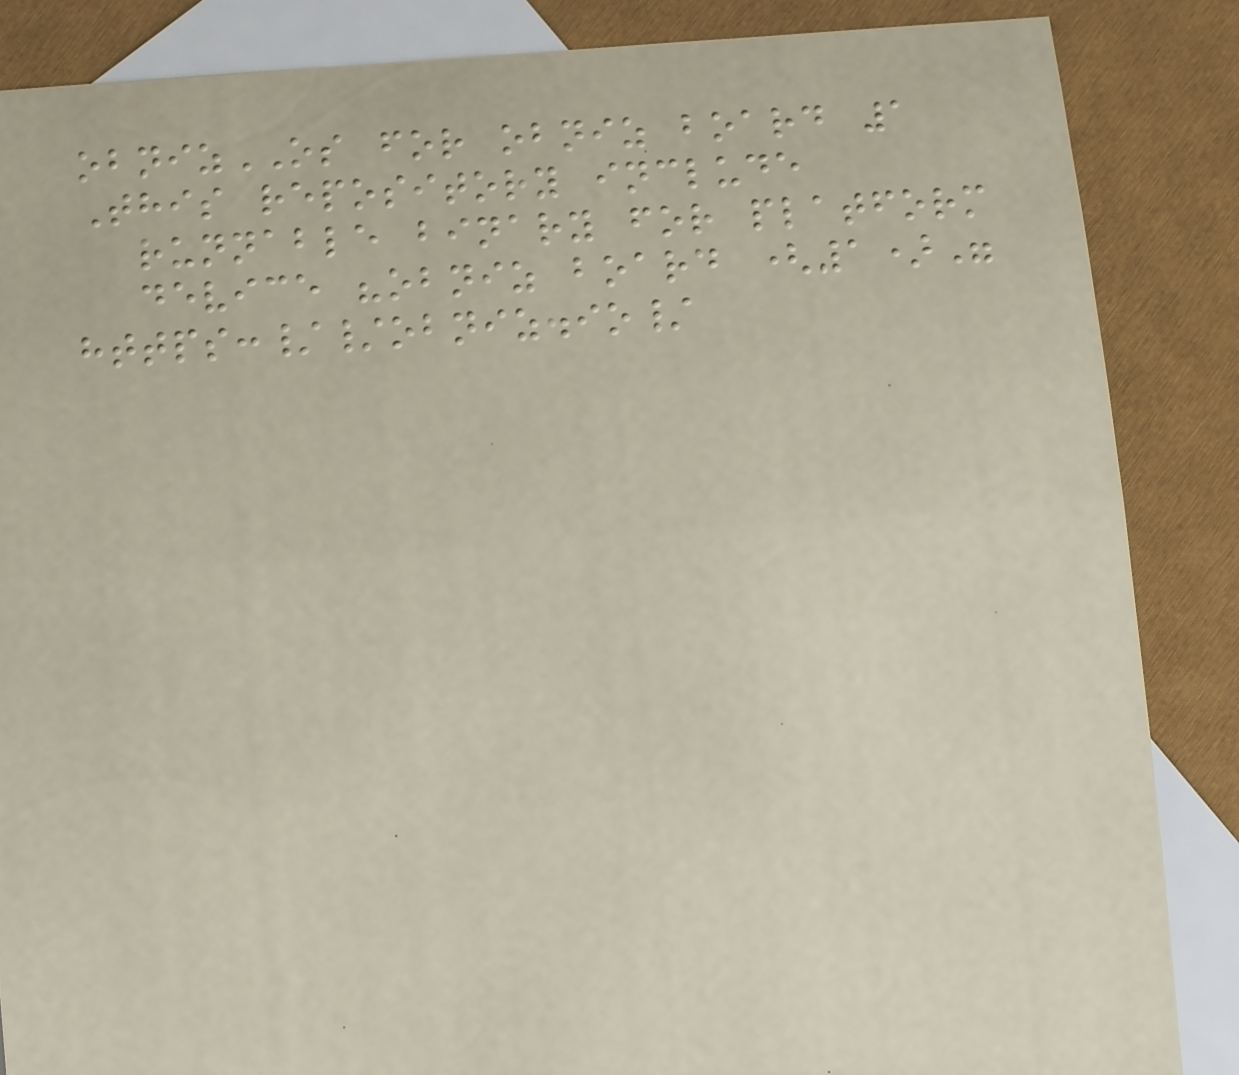obnizOS for obniz board 1
This repository include
runnable binary for platform
device "obniz board (1)"
https://obniz.io/
